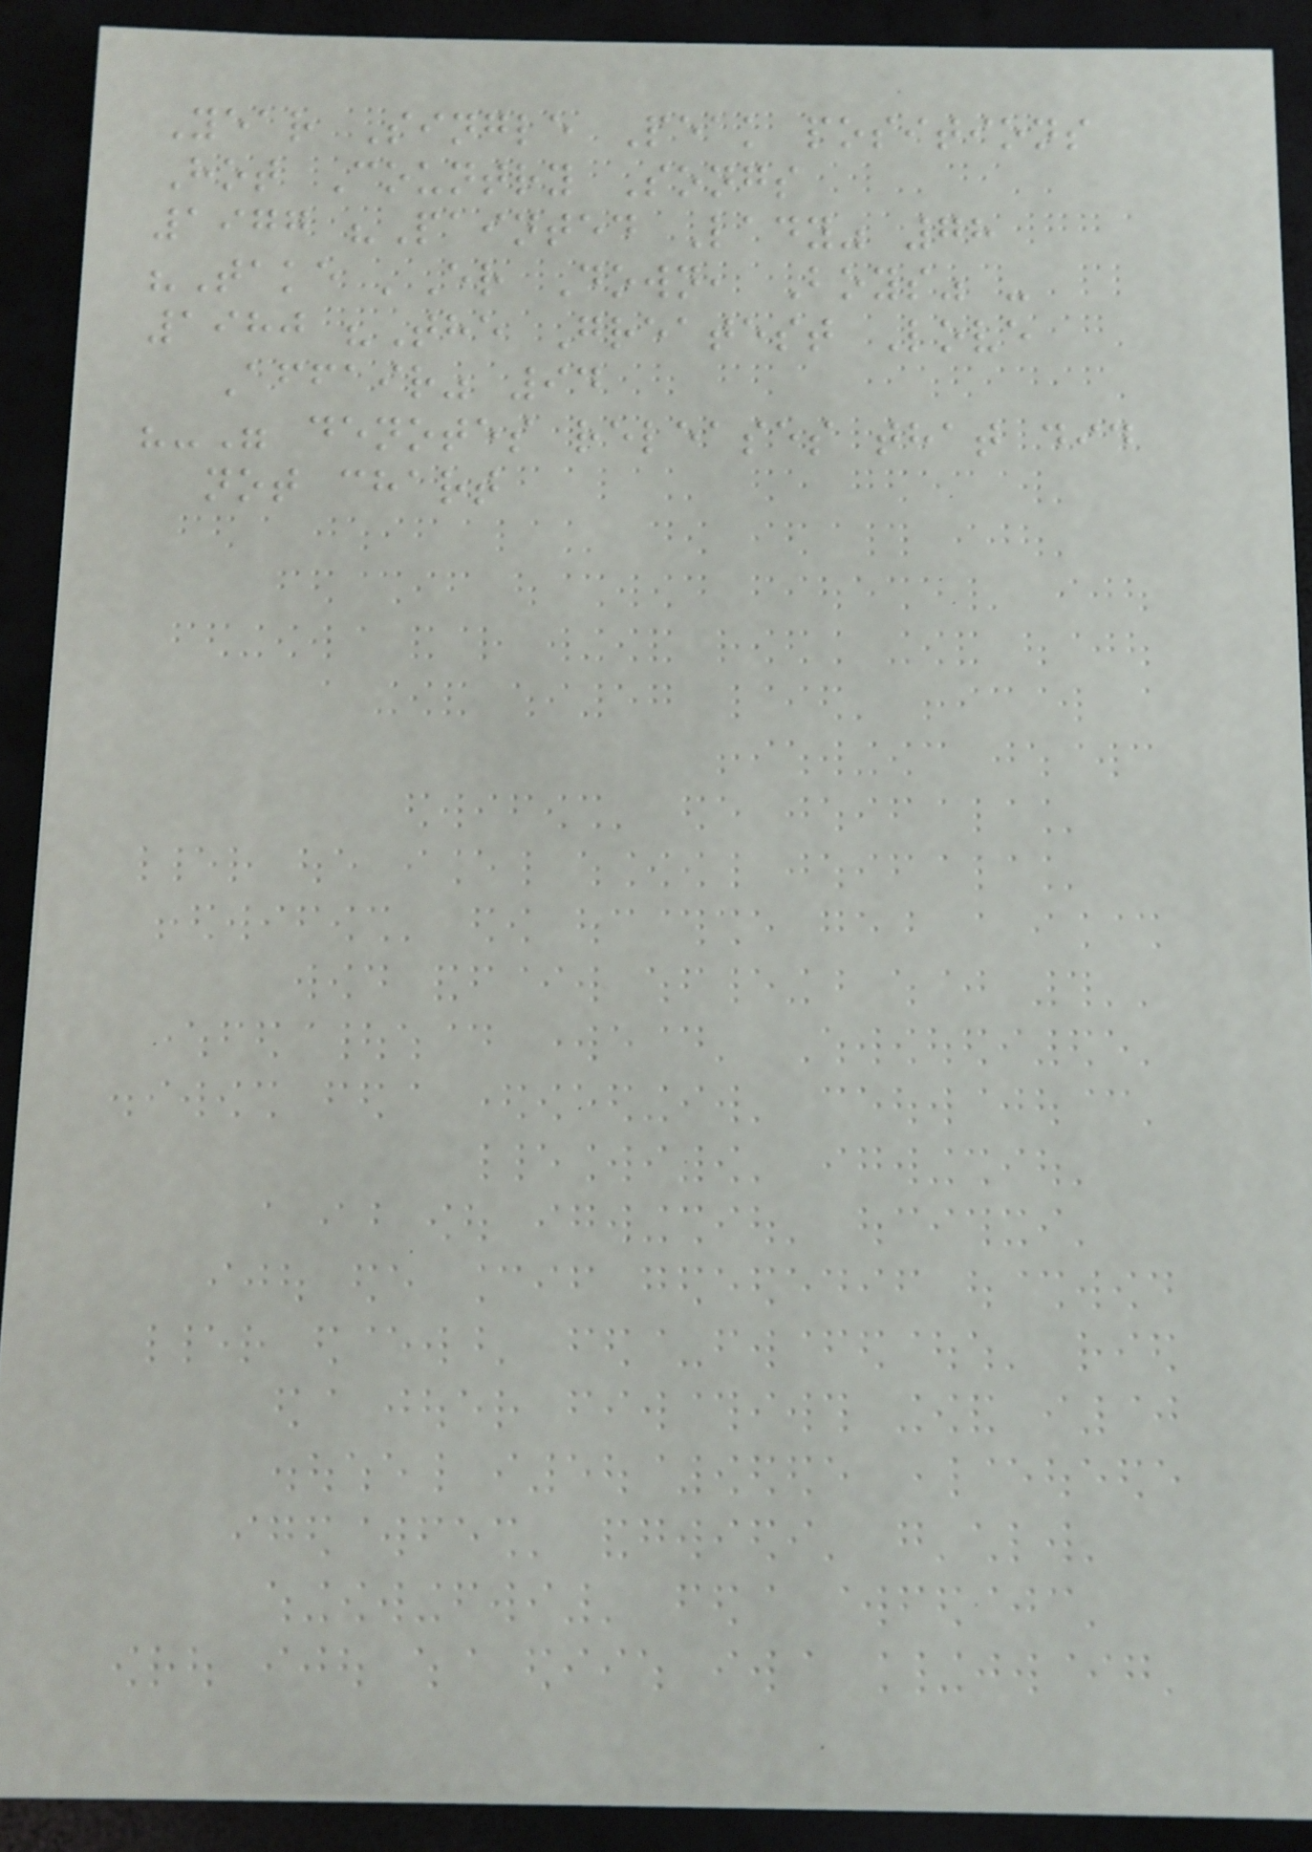Year Single Peak positions
Hot Country Songs
1977 "Painted Lady" 78
"Take 'Er Down, Boys" -
1980 "The Greatest Love
Affair" 94
"-" denotes releases that did
not chart
